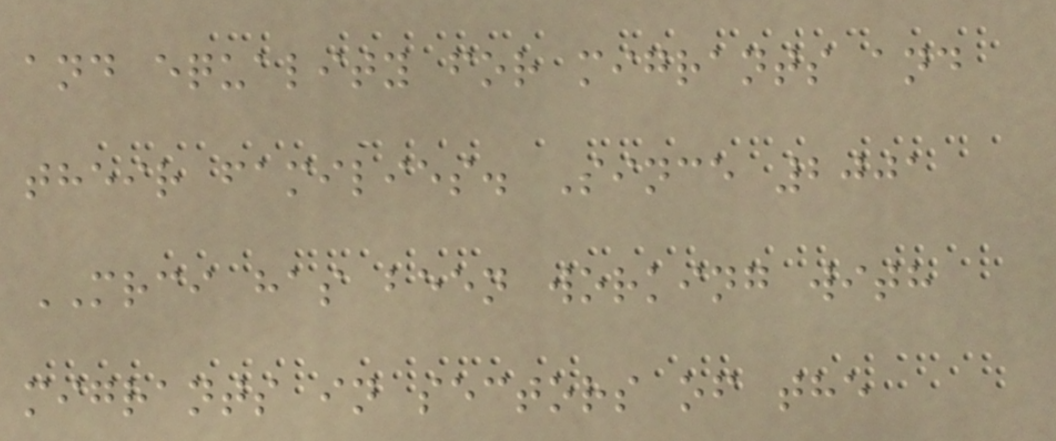and equality for migrants and
their families. Since 2001
MRCI has been working with
migrants in sectors of the
